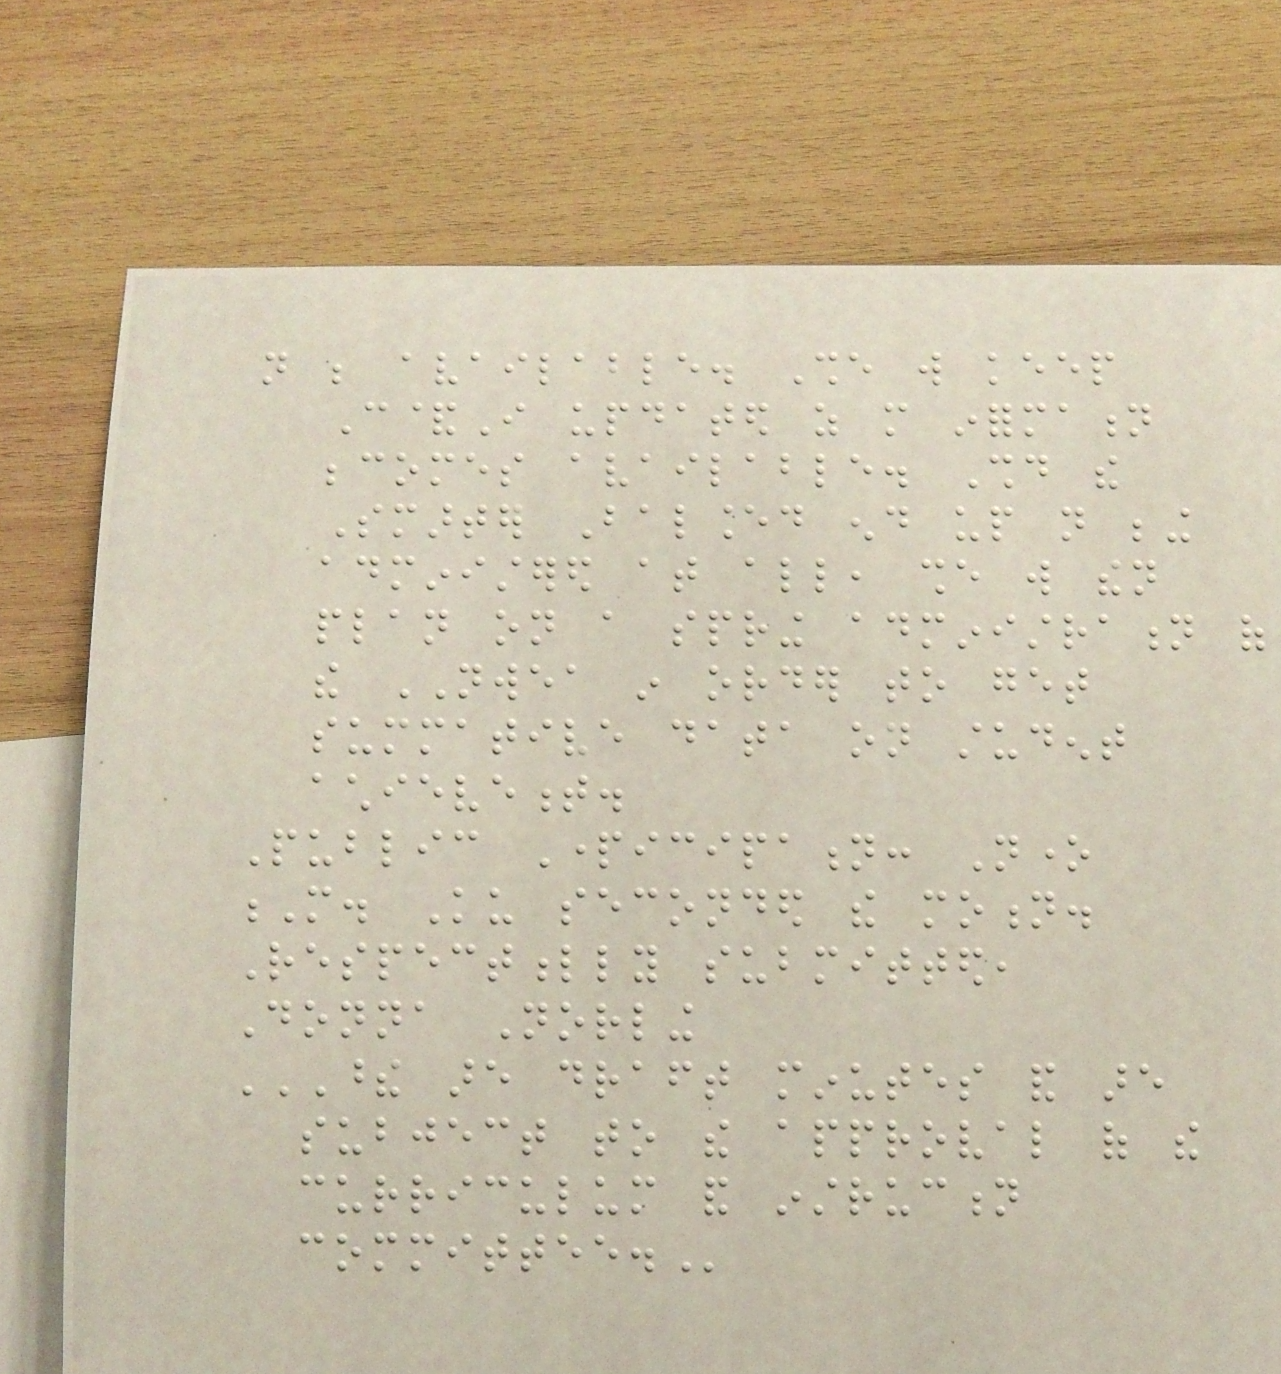not be available. She will keep
C&I updated as more information
becomes available. Should the
Smarter Balanced end up not being
administered at all, she will then
plan on a spring administration of
the NWEA in order to get
summative data on student
achievement.
Public Participation: None
M. Ku seconded the motion.
Respectfully submitted,
Donna Norling
THESE ARE DRAFT MINUTES AND ARE
SUBJECT TO THE APPROVAL OF THE
CURRICULUM AND INSTRUCTION
COMMITTEE.
